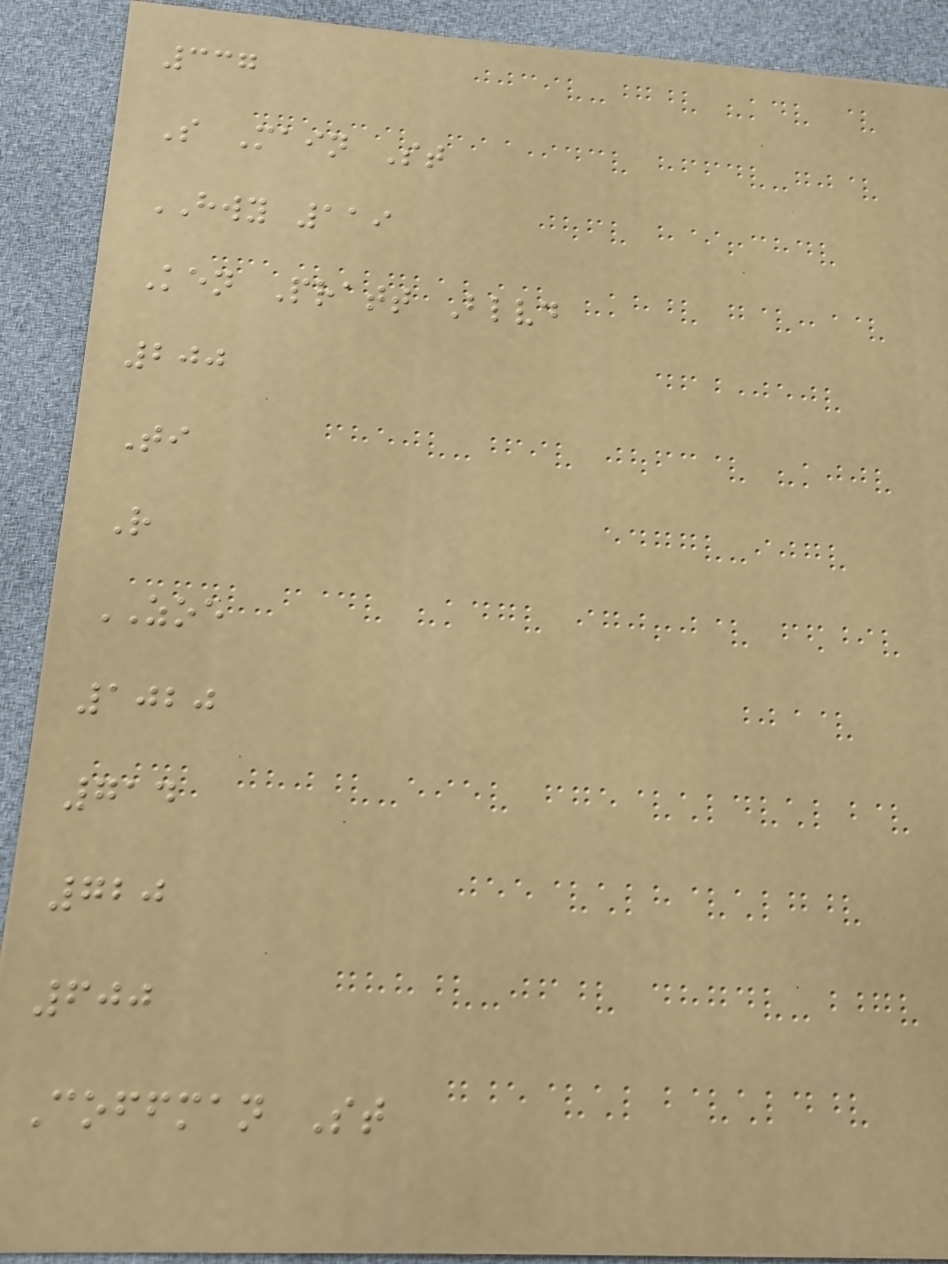337
S Main St
HWY 119
Ken Pratt Blvd
200
Ti
R
ZOE
1020
714
720
600
Coffman St
